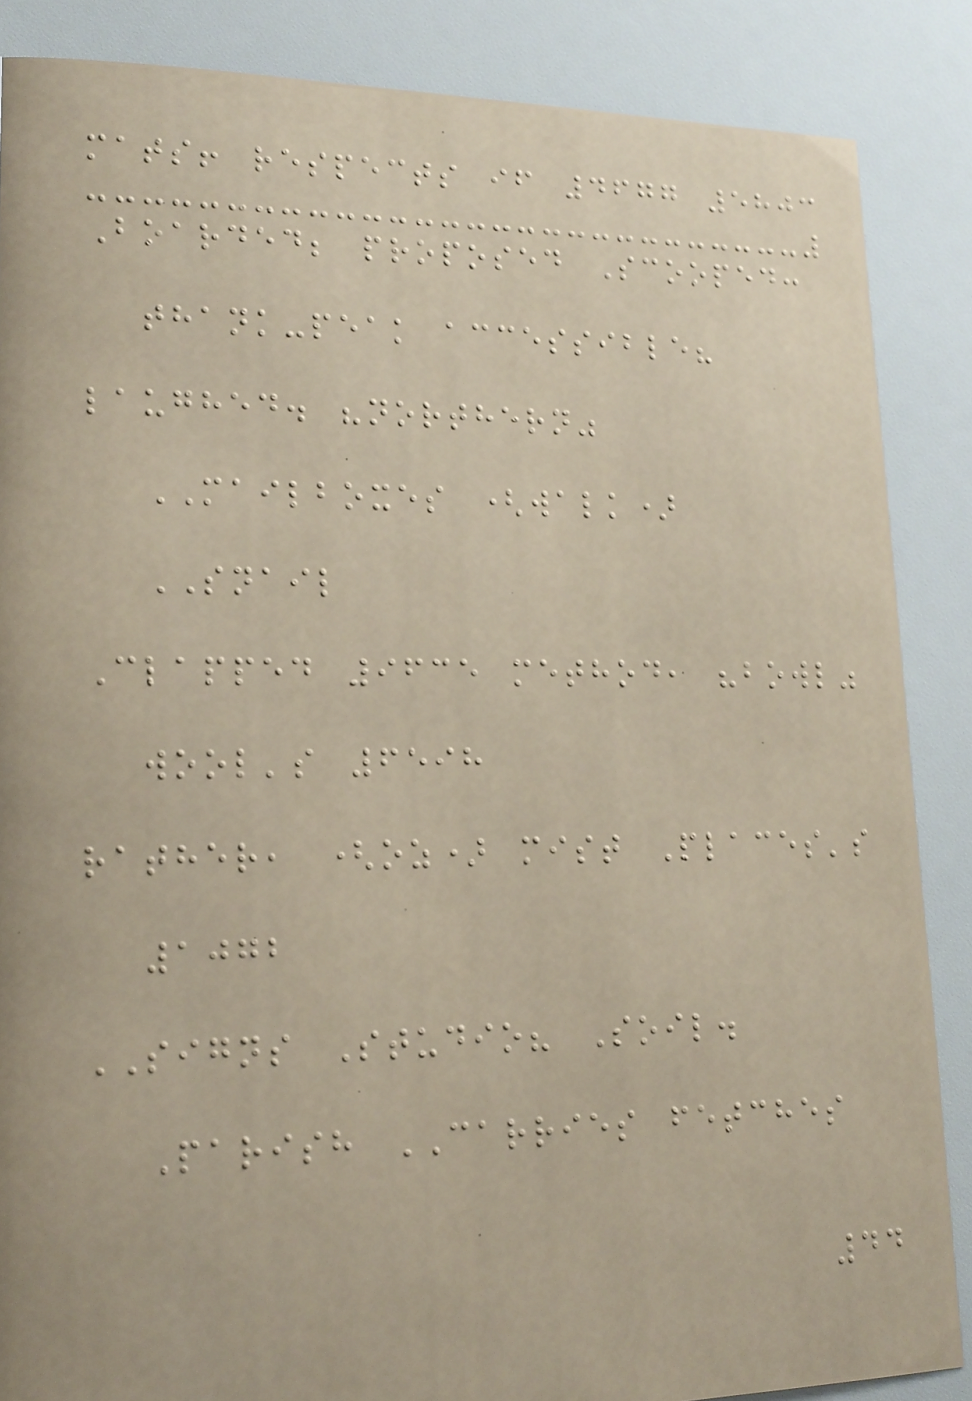mats! respects if 4677 5803
Boarded; proposed Scooped:
thank-peak accessible?
laughed. "northern"
MAILBOXES (walk)
SNAIL
Clapped 9635 method, "bowl"
wool's 6598
rather, (oz) mist Places's
1072
SIGNS Studio? Soil.
Parish CARRIES fetches
44
